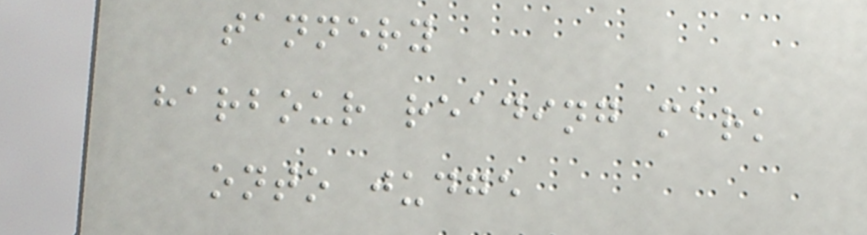tannery
harbour reading mark
onto judge
